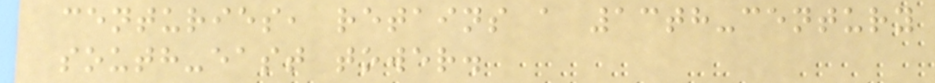centuries, retains a 13th-century
south-east tower.
